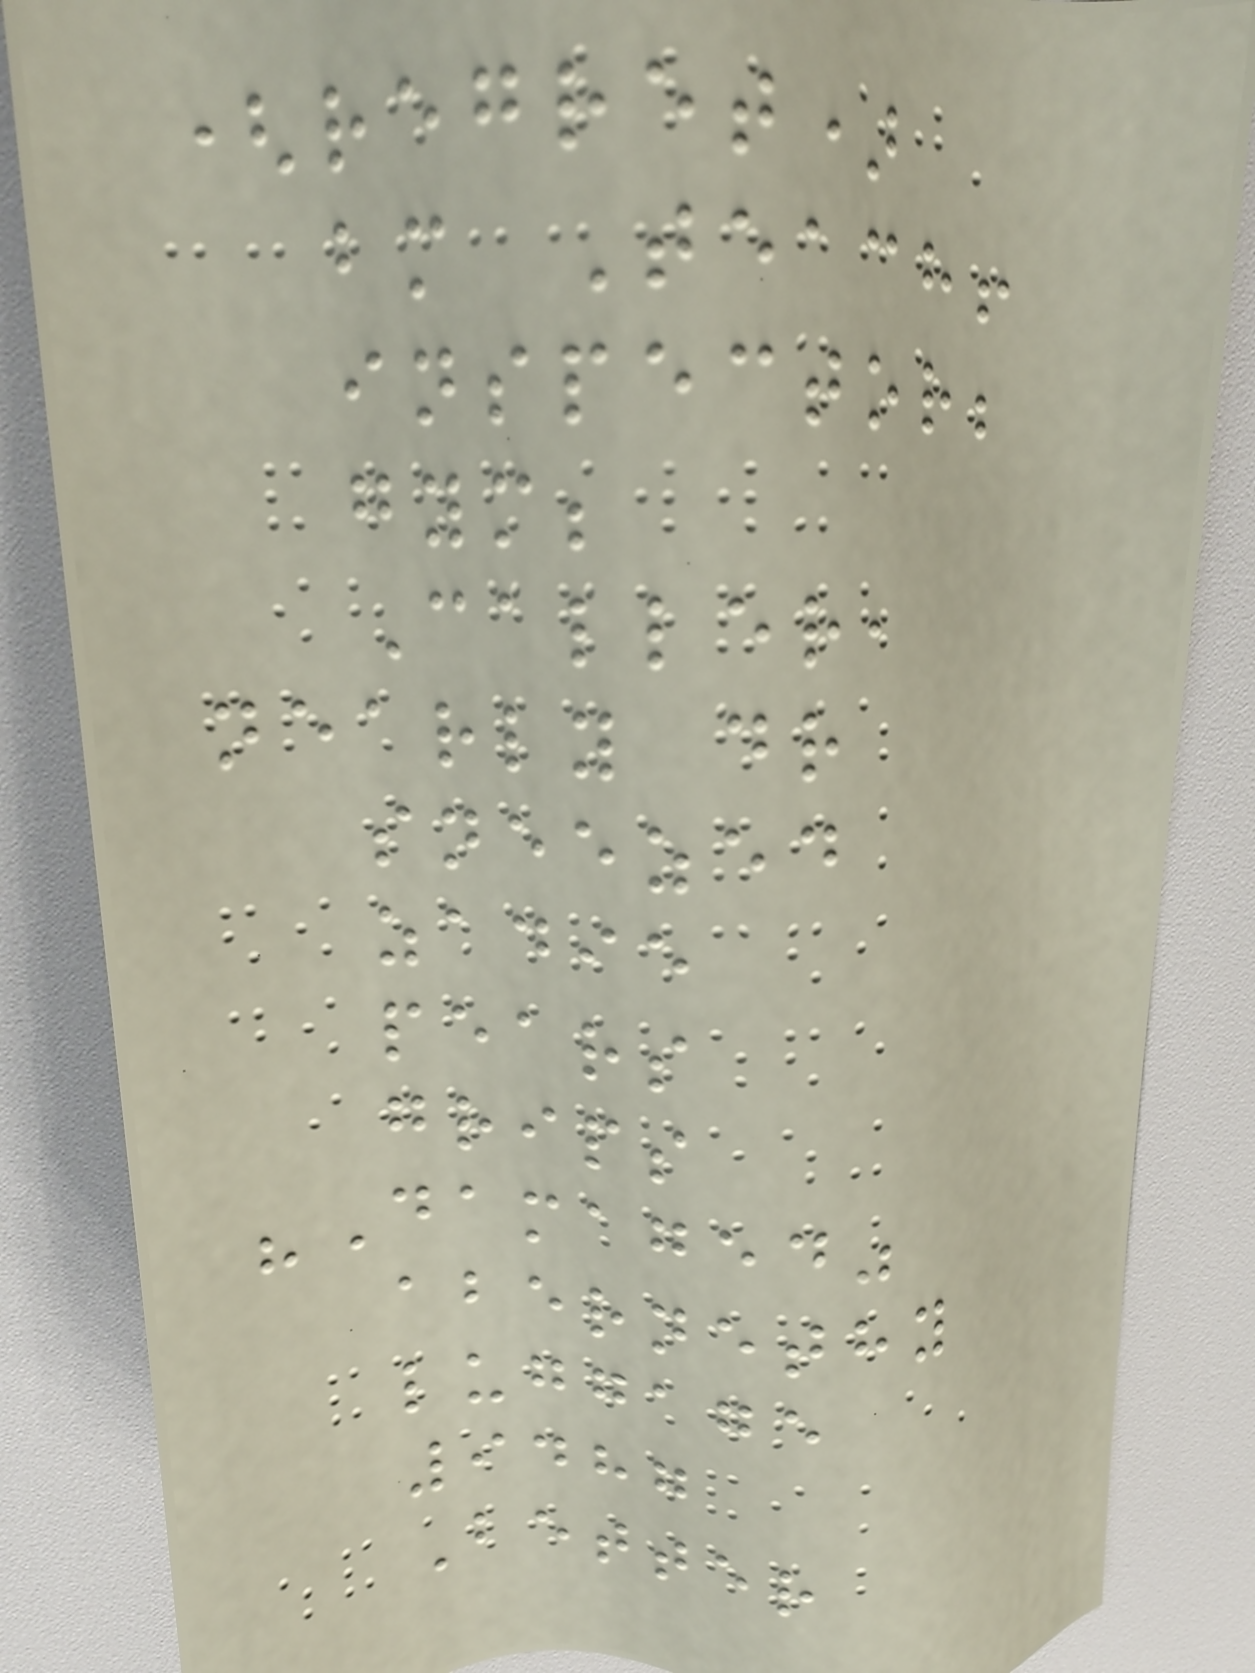(regret)
bm Teach!
inspector;
gym;
Caller,
nearly dr
sneezed
zadie
pears
grips
"Damaged"
abernethy
luggage
9487
Better
